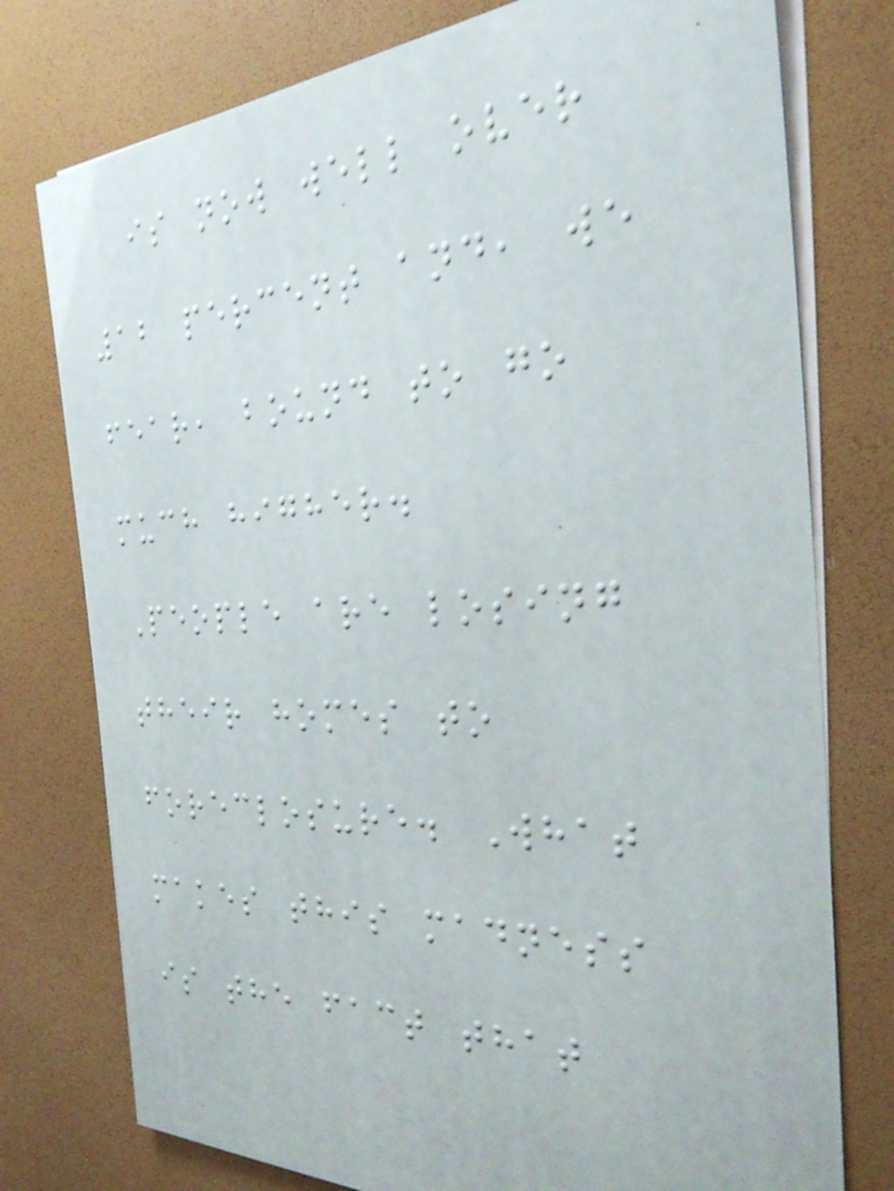is now well over
12 percent and, we
fear, bound to go
much higher.
People are losing
their homes to
foreclosure. What
makes this madness
is the fact that
